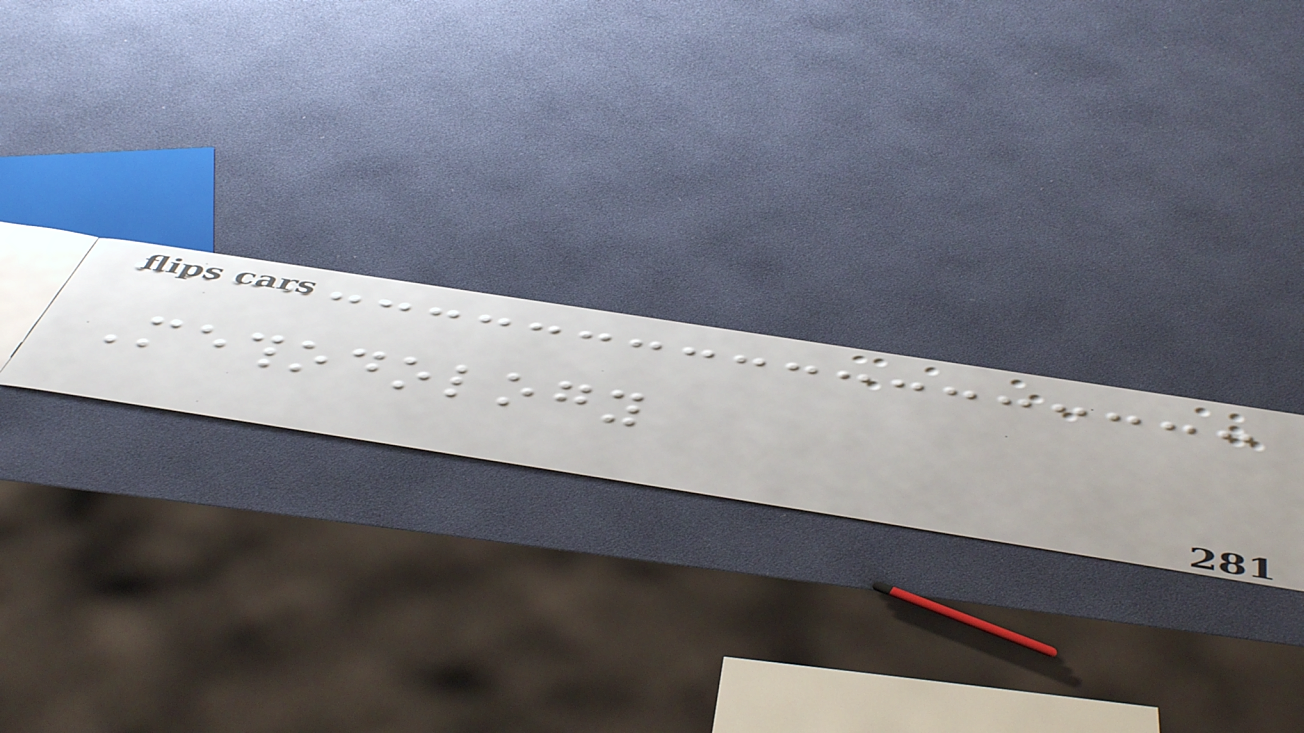Methodology
